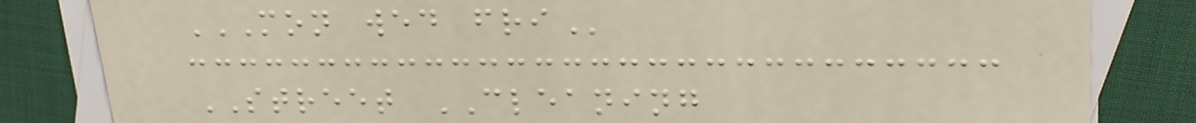MON WED FRI
STREET CLEANING
